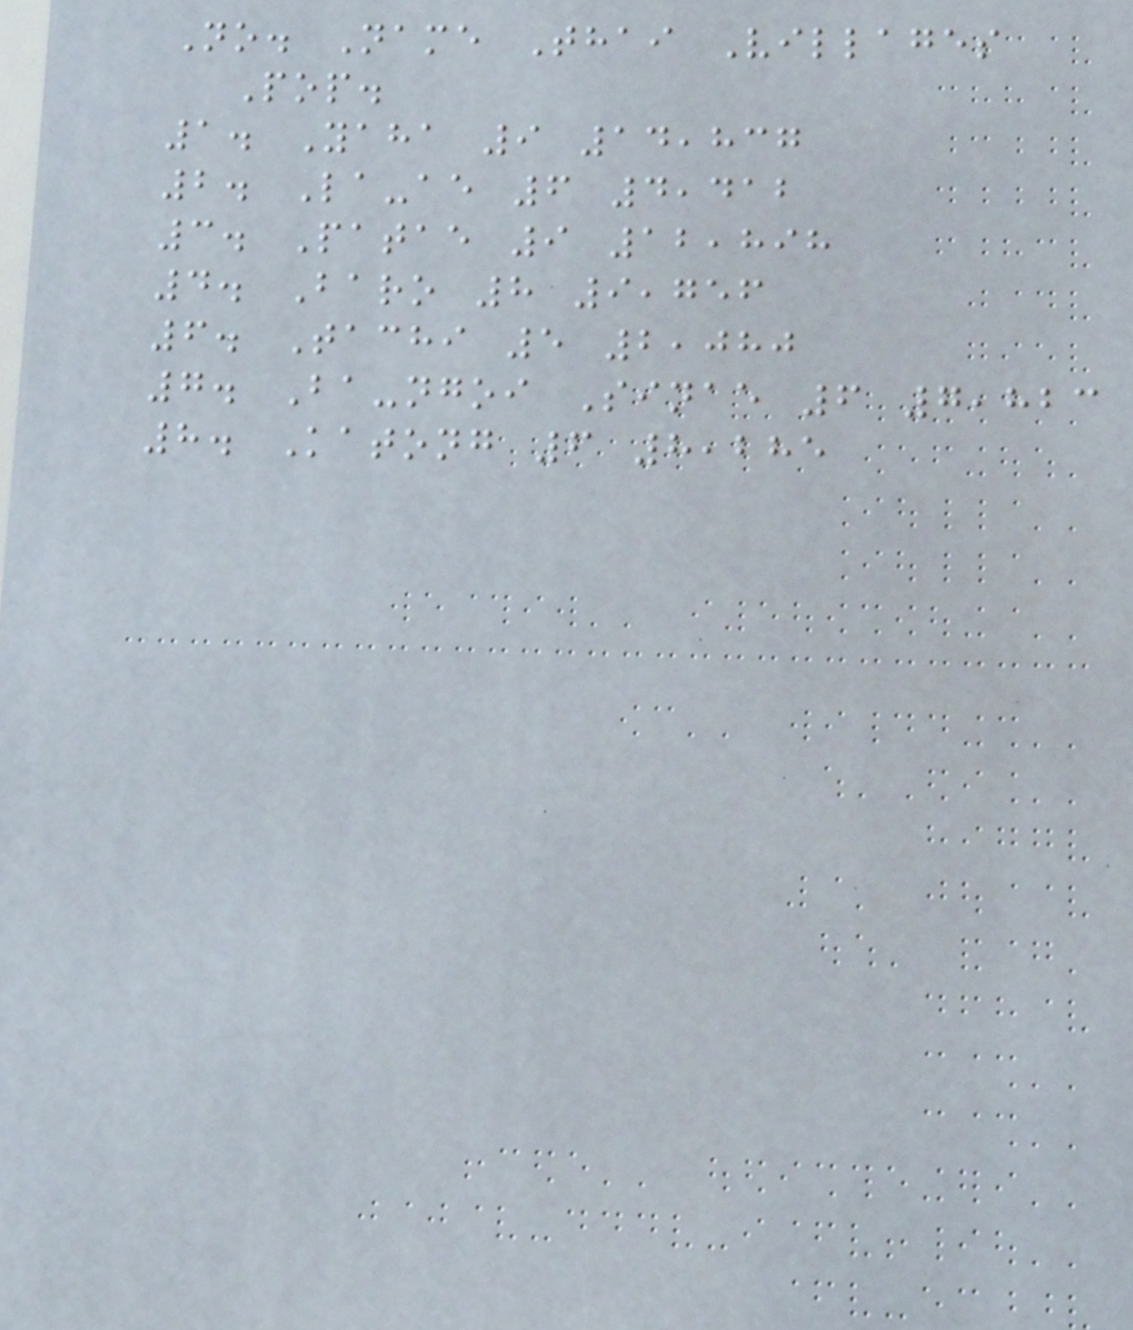No. Name Thai Villages
Pop.
1. Yaha 9 14,837
2. La-ae 6 4,412
3. Patae 9 12,898
4. Baro 8 9,756
6. Tachi 5 2,080
7. Ba-ngoi Sinae 6 7,823
8. Katong 6 8,285
